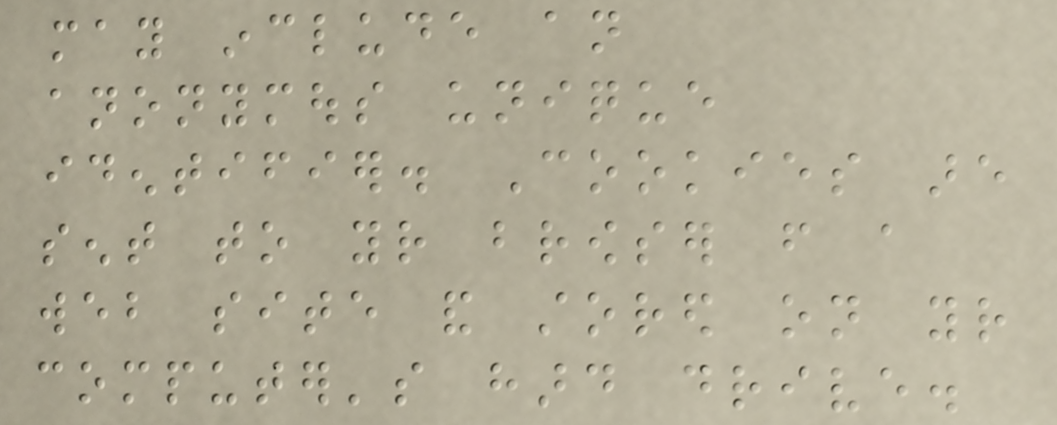may include an
anonymous unique
identifier. Cookies are
sent to your browser from a
web site and stored on your
computer's hard drive.
